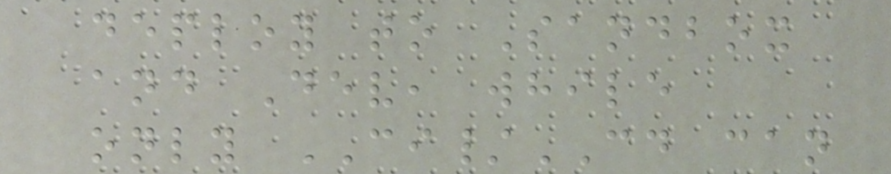deploy to Sandbox
and Dev, while
only CI/CD can
